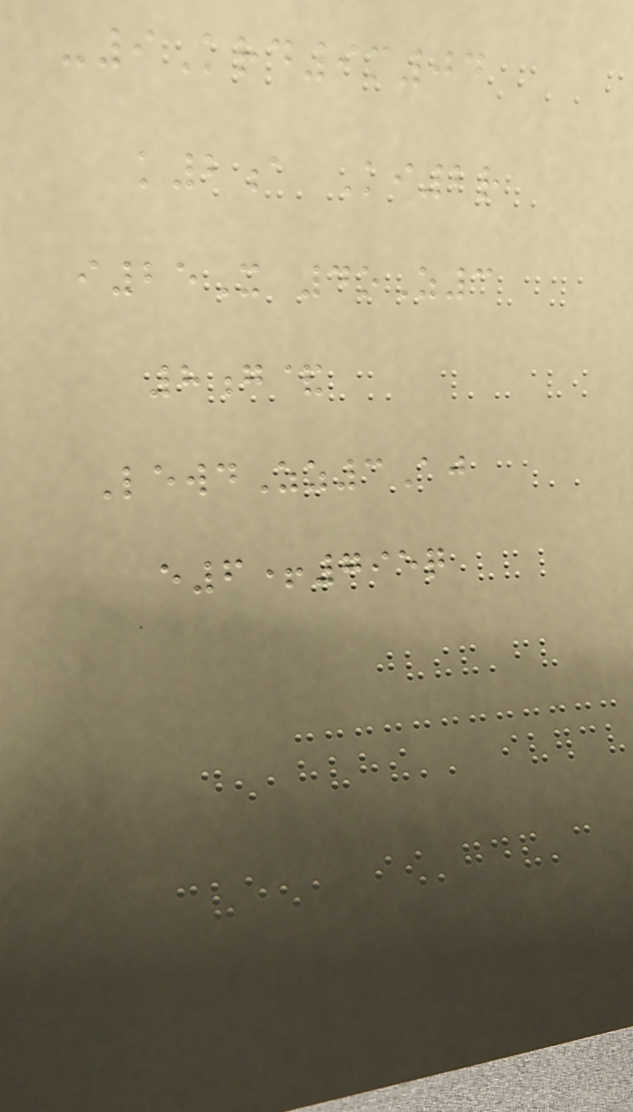-9Krd9m04
k2a Ki2r
i25X 4oZ3
8g&
LewdZz3Aj
e6+795q
